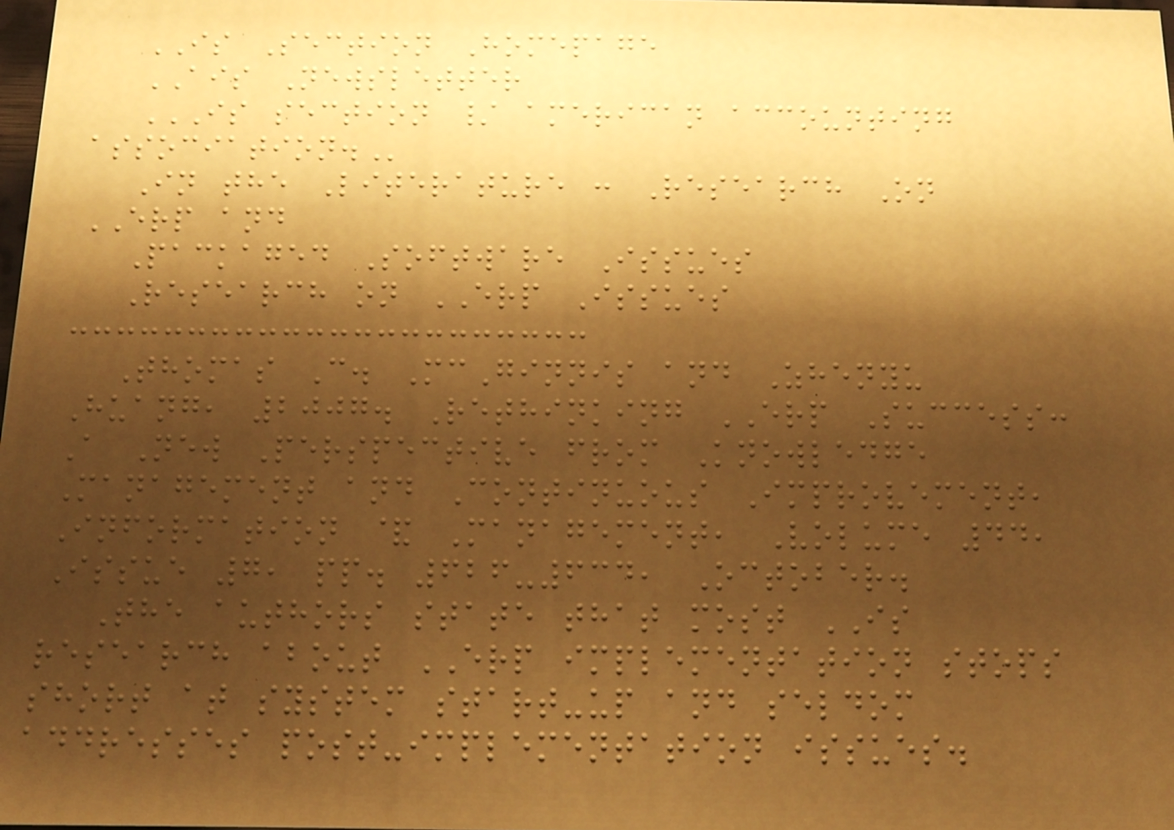IS Section Homepage
AIS Newsletter
IS SECTION / AMERICAN ACCOUNTING
ASSOCIATION.
In the Literature : Research On
ERP and
Packaged Software Issues
Research on ERP Issues
Thomas C. McGinnis and Zhenyu
Huang, 2007. Rethinking ERP Success:
A New Perspective from Knowledge
Management and Continuous Improvement,
Information & Management, Volume 44,
Issue 7, pp. 626-634, October.
The authors state that most IS
research about ERP implementation stops
short at system start-up and seldom
addresses post-implementation issues.
